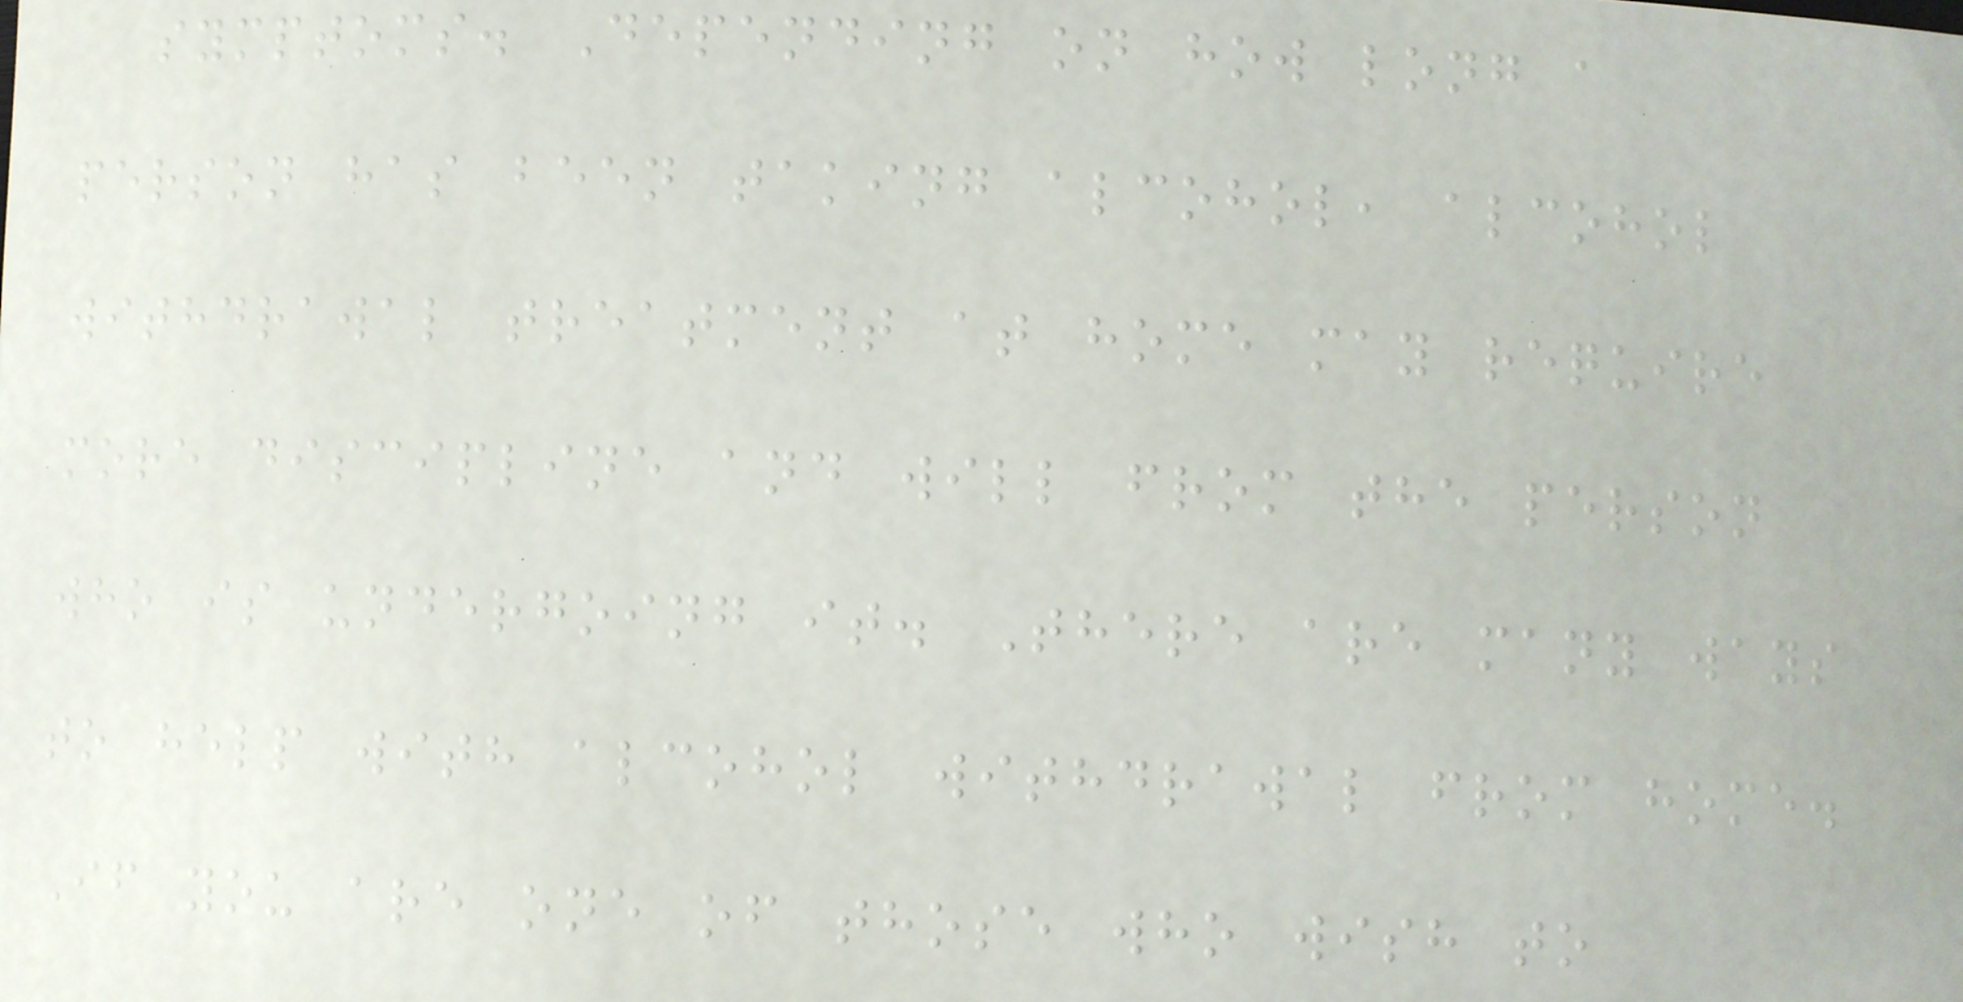symptoms. Depending on how long a
person has been taking alcohol, alcohol
withdrawal treatment at home may require
more discipline and will from the person
who is undergoing it. There are many ways
to help with alcohol withdrawal from home.
If you are one of those who wish to
